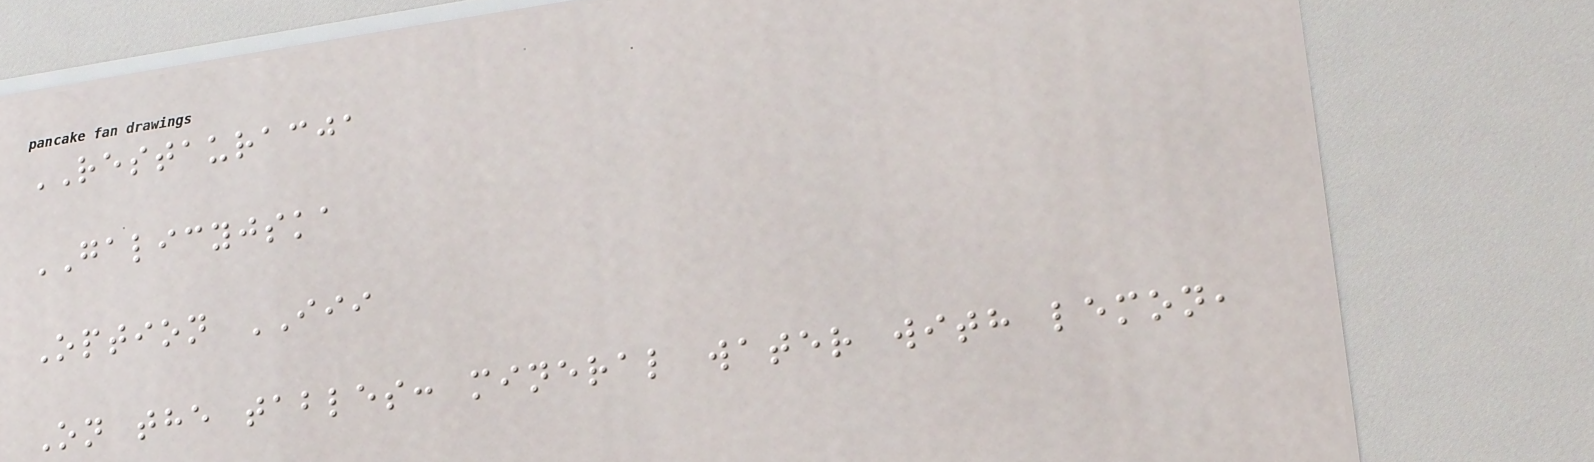RESTAURACJA
GALICYJSKA
Option III
On the tables: mineral water with lemon,
